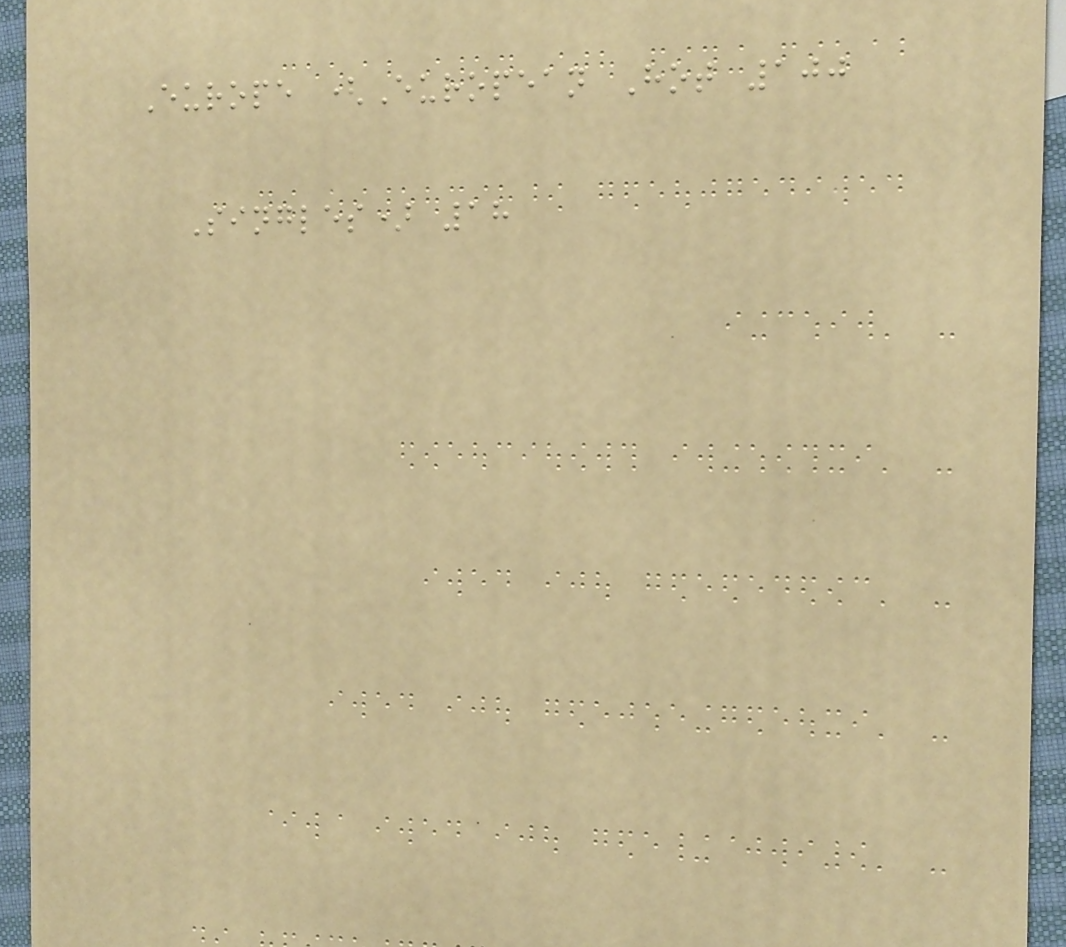Europe (European Hot 100
Singles) 18
